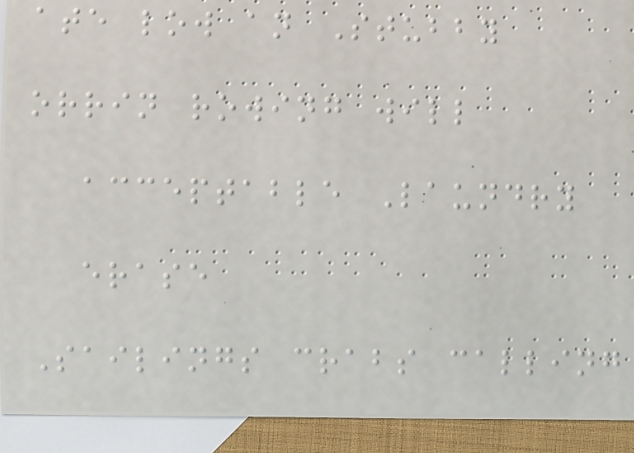ate low an Stubby
orrin rowing will
acceptable Laundry
erase
Sailings crabs calling
